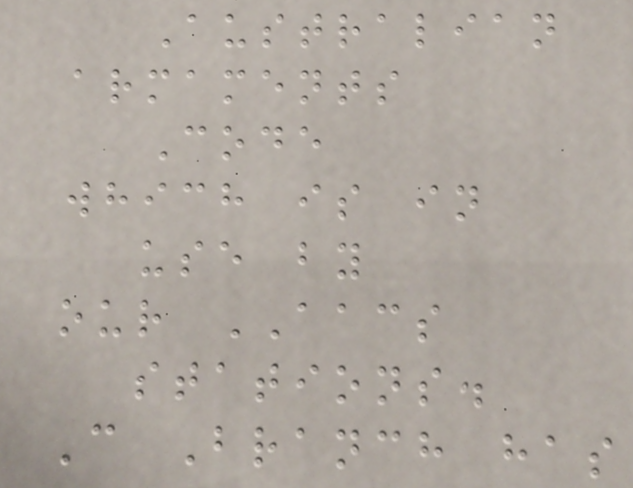Australian
armaments
Code
which is in
use by
our AACS
stations.
C Branch has
